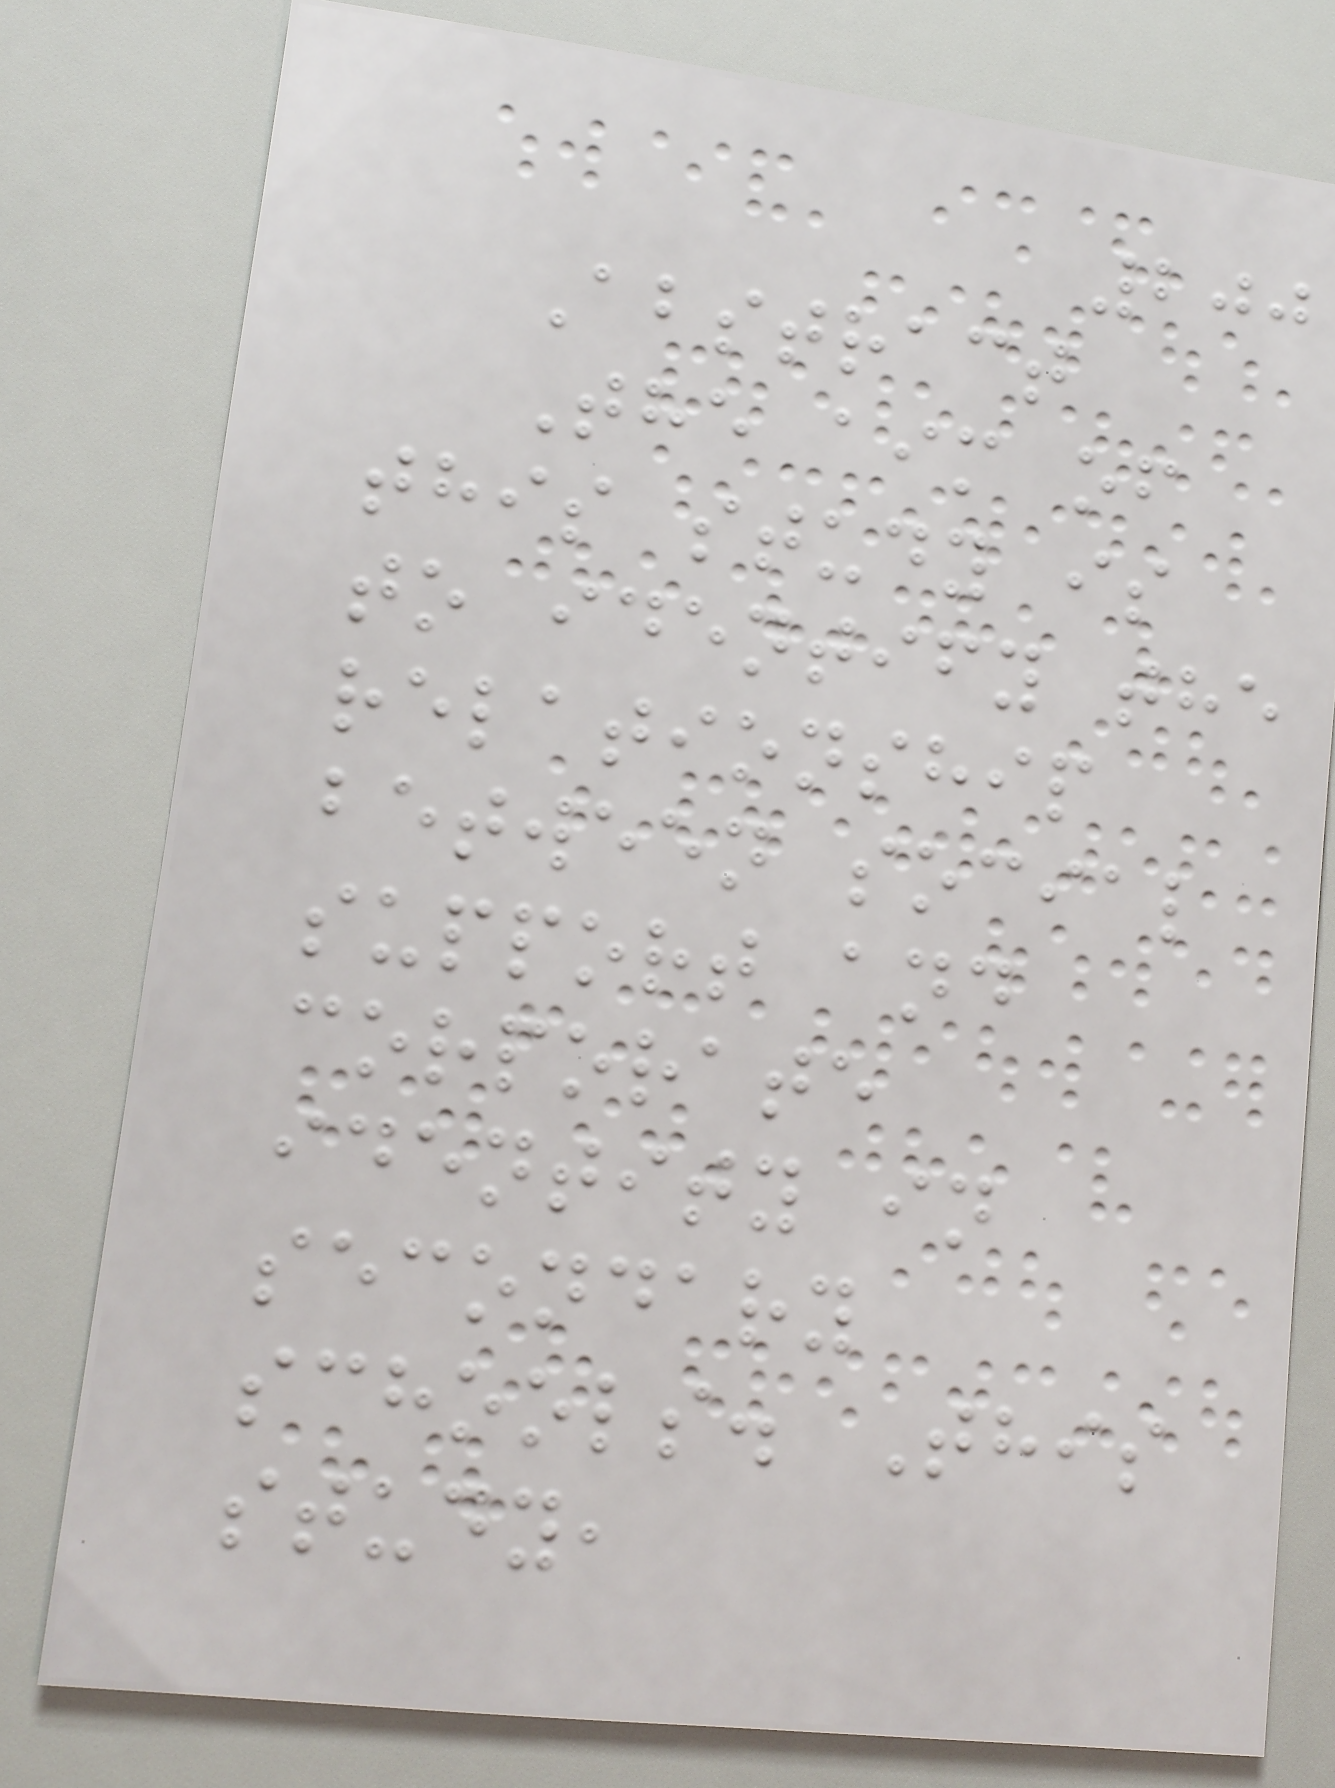200
Abstract
The aim of
this study is
to identify the
relationship
between social
support and
corporate
identity in
secondary
schools. This
study,
